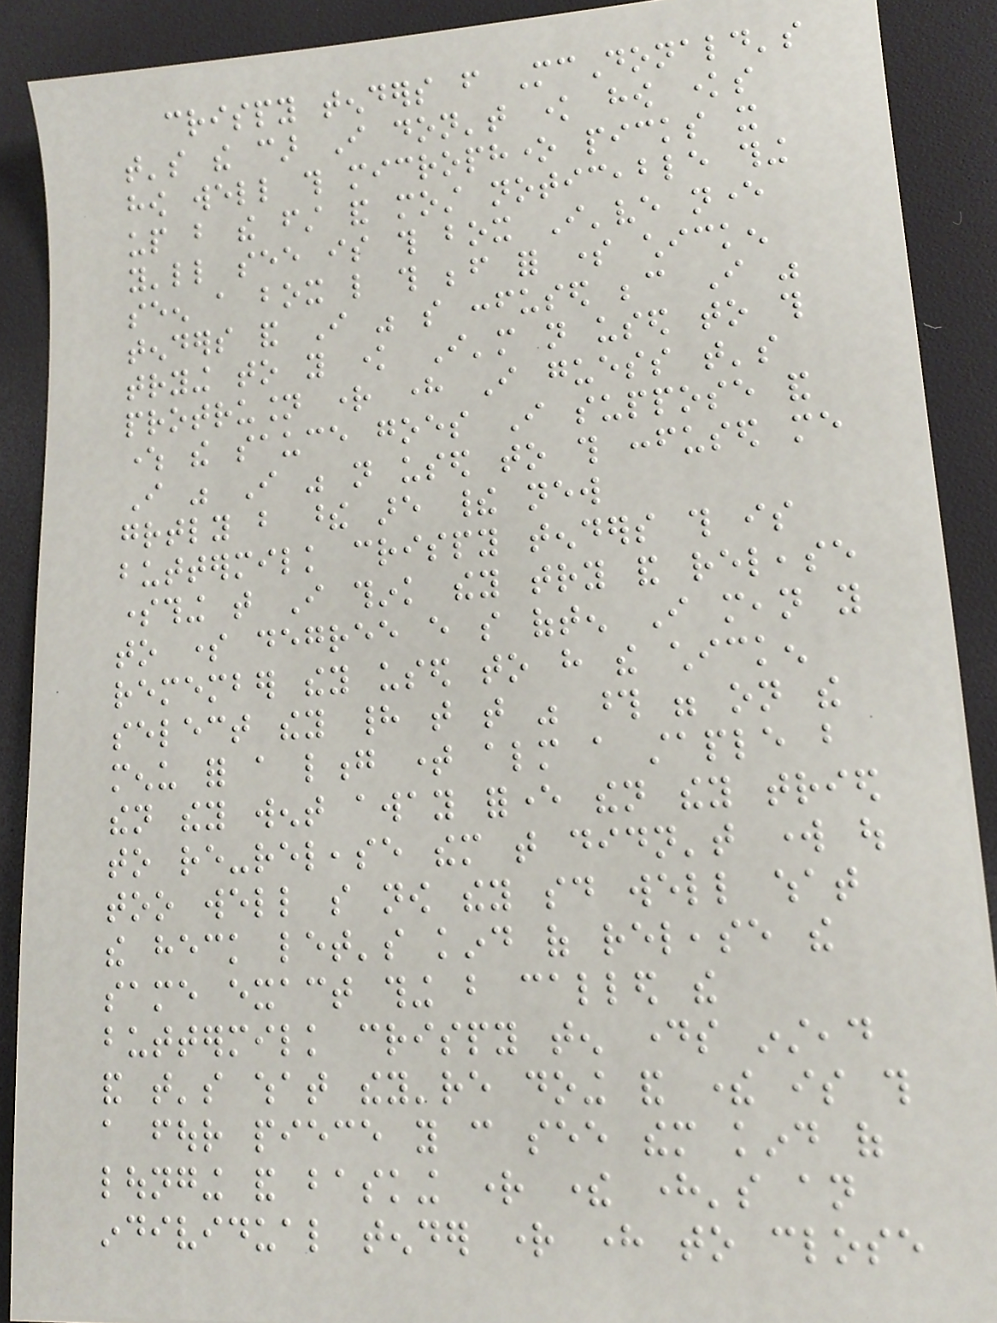crispy tenders from McDonald's
that's the car I don't know how knows
how well this microphone picks it
up but the first and most noticeable thing
you'll see is this box I've never
seen a box like this before for some chicken
tenders and I was so confused because I was
trying to you know I'm not used to this
protrusion right here I guess that's
where the sauce goes I suppose and
I was I was not used to this confused me
greatly but these are their new
buttermilk crispy tenders this is
something that I think they try and release
to some degree every so often I mean you
remember they used to have the chicken
select they had that that was those were on the
menu for a long time almost a staple but
then they went away forever then they tried
to re-release them that didn't work out
too well so now they said well what
the heck let's kind of release the
same exact thing but called the
buttermilk crispy ten days instead
and that's what they're doing and there is this
a four piece you can see them kind of
lounging and basking right there here's an
individual tender right here to close
